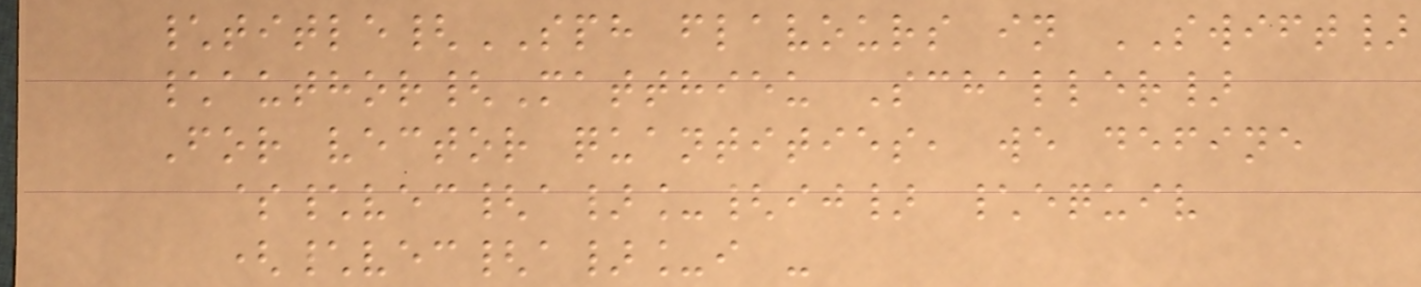\title{SPH flavours in SWIFT}
\author{Matthieu Schaller}
For vector quantities, we define
$\vec{a}_{ij} \equiv
(\vec{a}_i -
